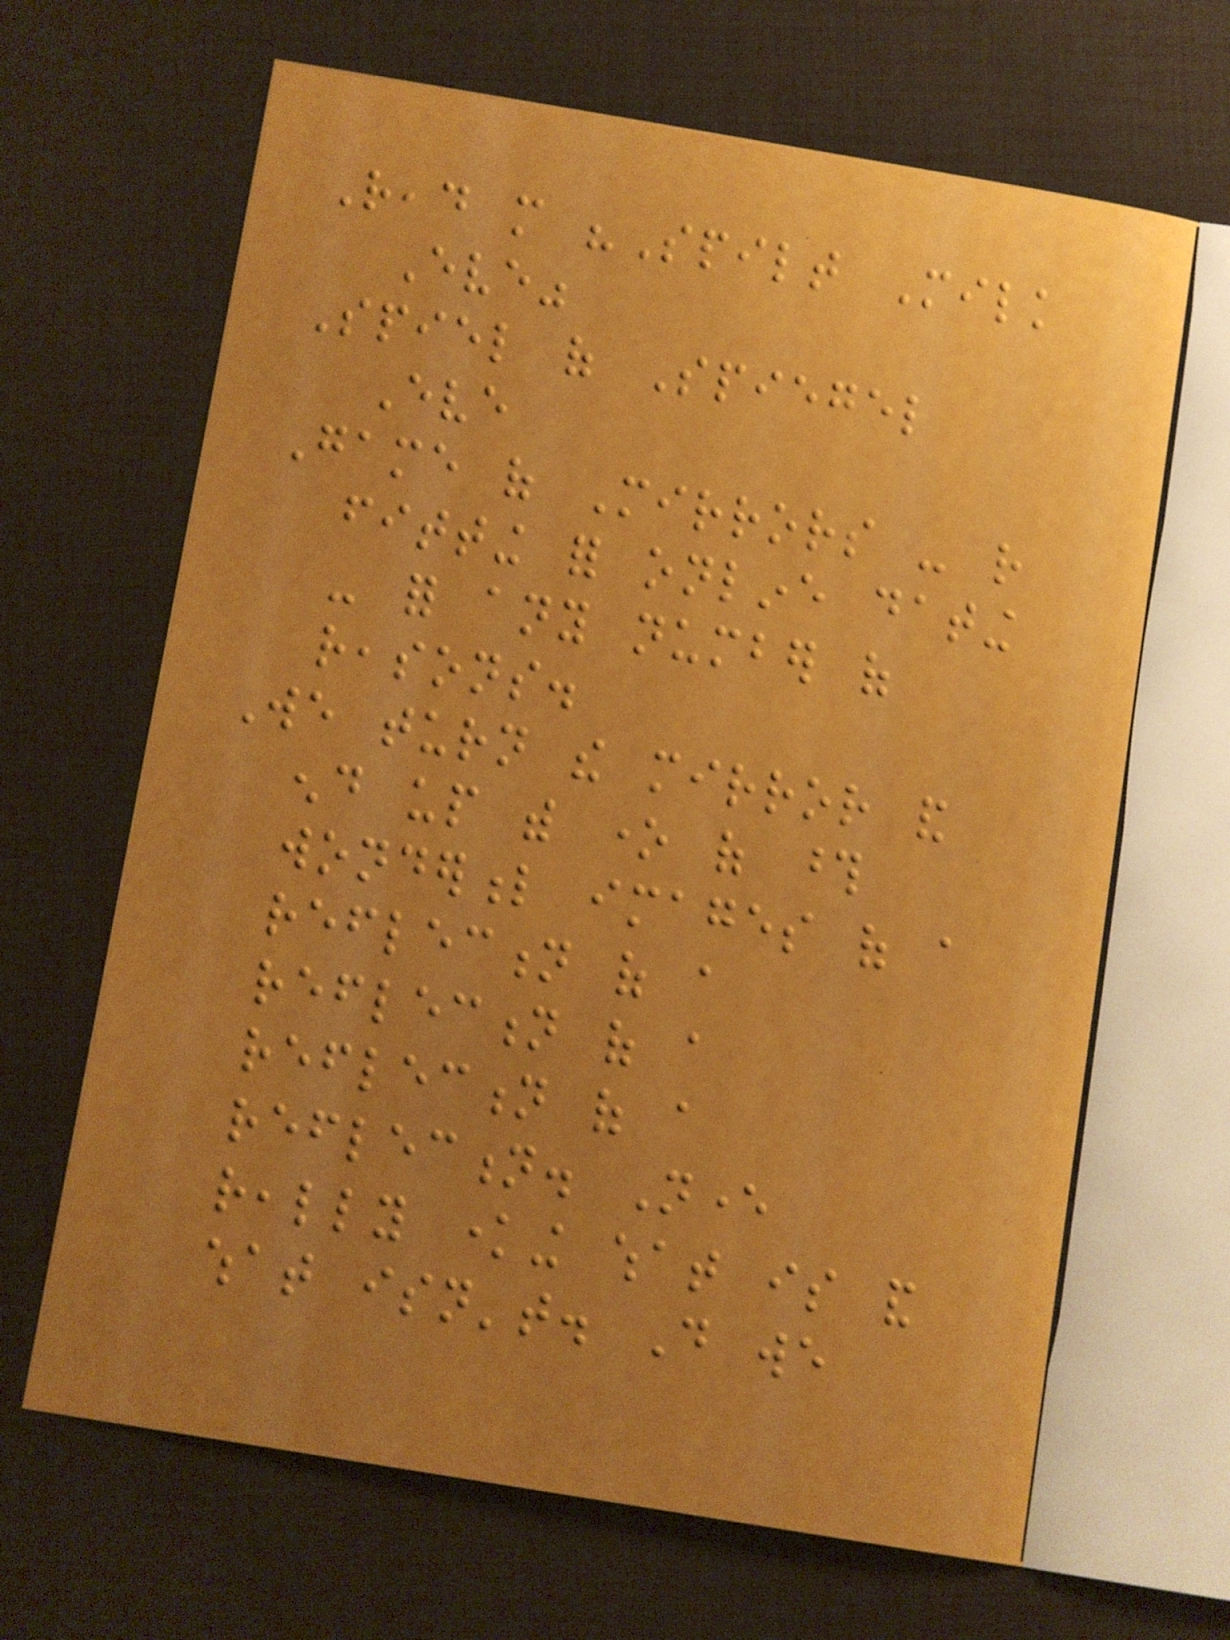Read more "Spilt Milk
Eve"
Spiel of Spiegel
Eve
Game of Mirrors - rather
fitting for online dating
- for any number of
reasons.
We turn the mirror and
end up with one of those
wonderful images of a
reflection of a
reflection of a
reflection of a
reflection. Never
really knowing what is and
what isn't. Do we
